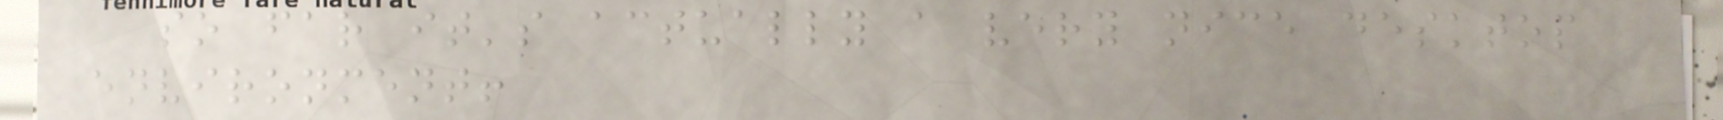so far it's actually a very nice desktop
environment!
